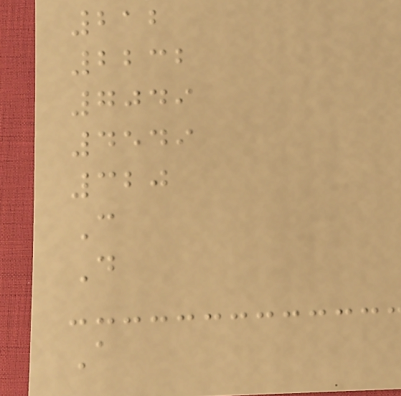212
2232
7049
4549
320
C
D
A
